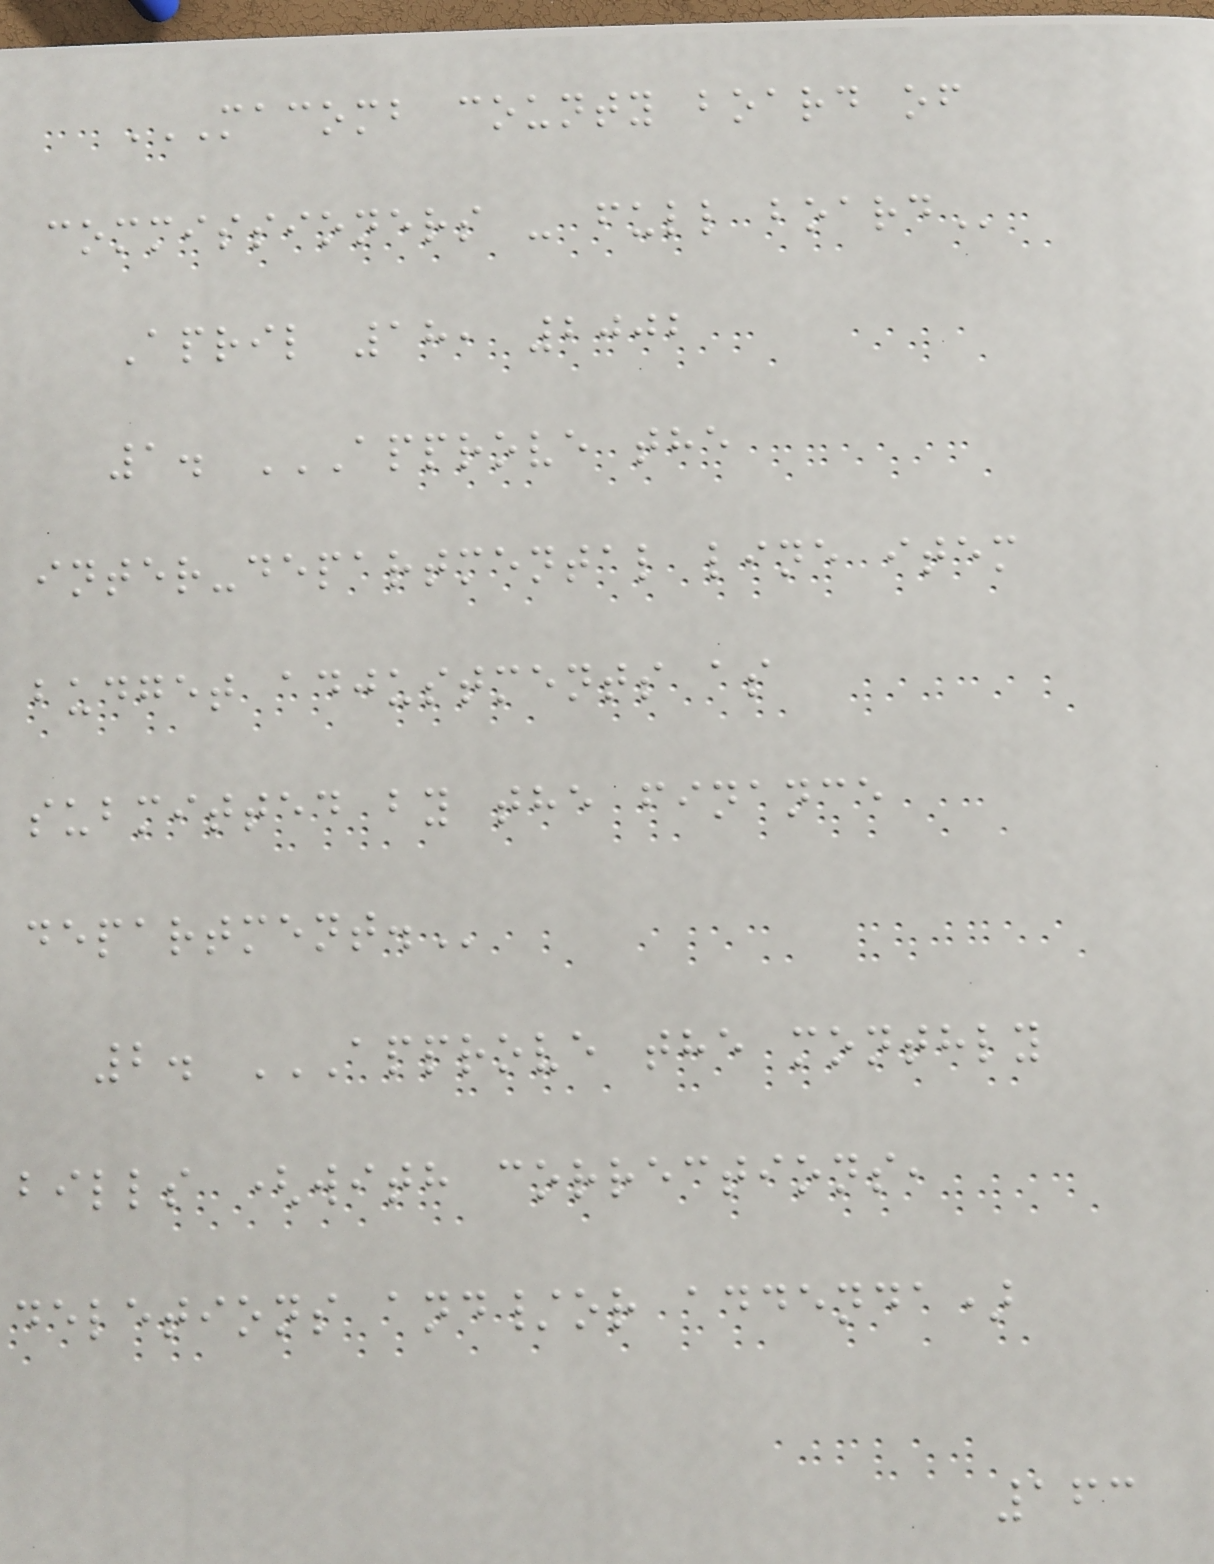MACOMB COUNTY BOARD OF
COMMISSIONERS - FULL BOARD
April 18, 2002
1. APPROVE THE
INTER-DEPARTMENTAL LINE ITEM
BUDGET ADJUSTMENTS AS
SUBMITTED BY THE FINANCE
DEPARTMENT.
2. APPROVE THE MONTHLY
BILLS (WITH CORRECTIONS,
DELETIONS AND/OR ADDENDA)
163
